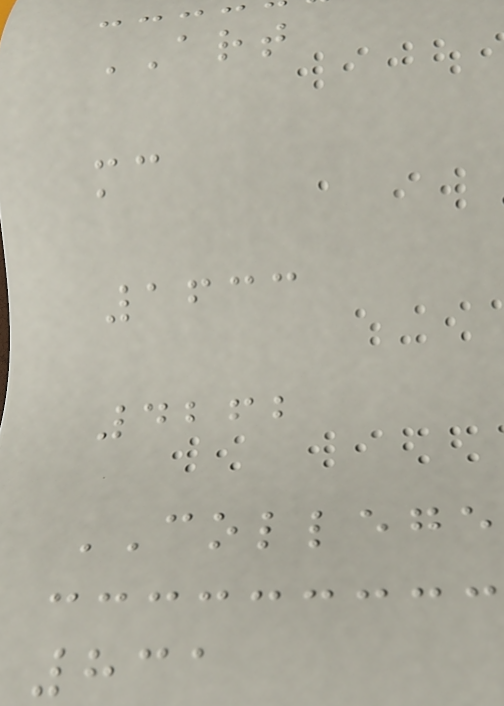ART
mc
1633
4262
COLLEGE
831
